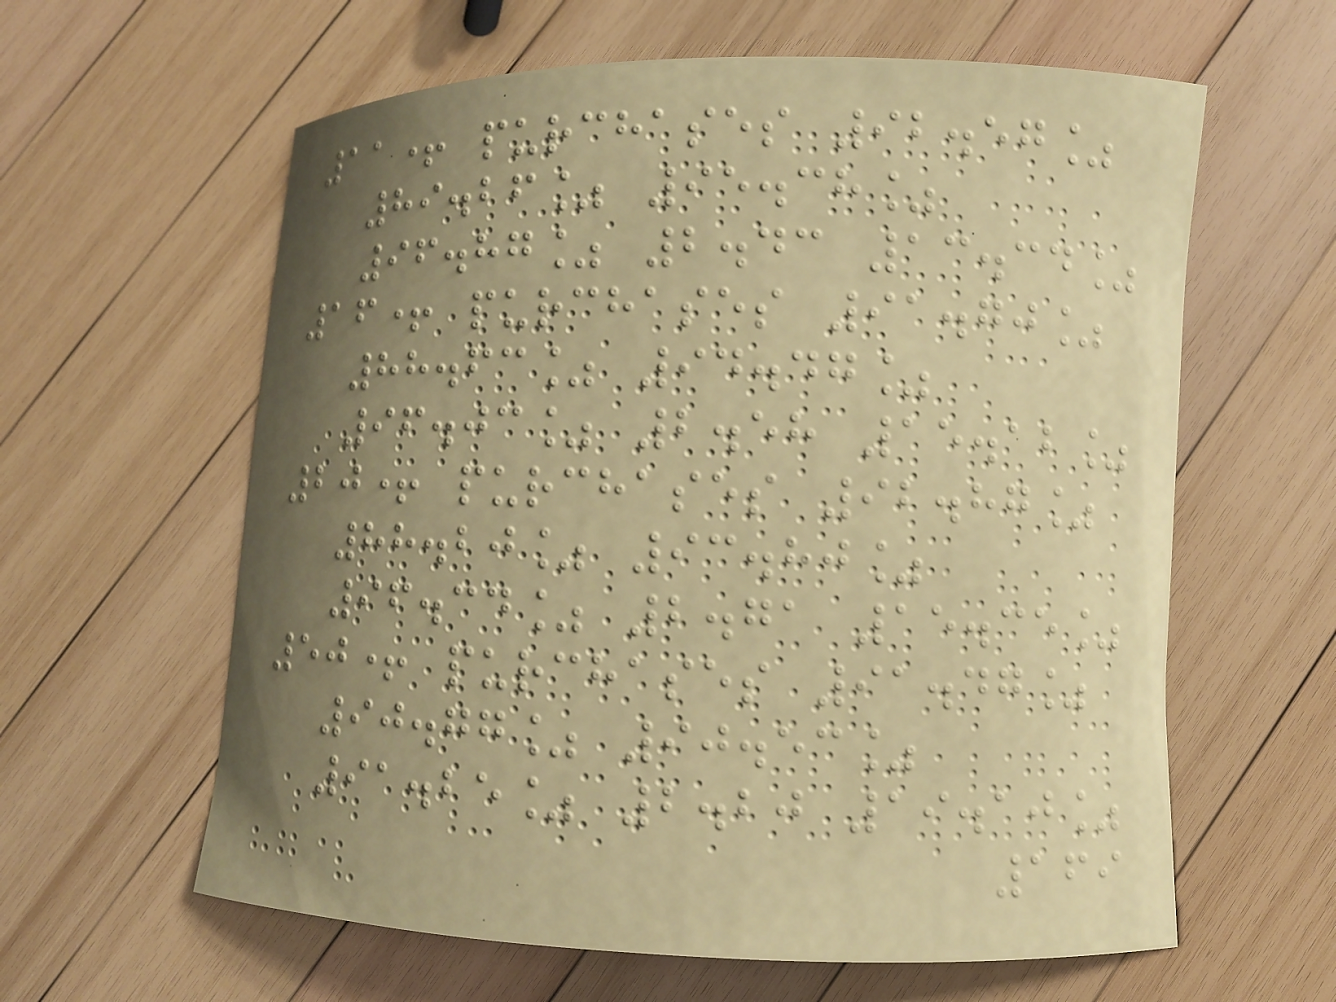11+ purchases 92.57%
89.26% 95.38%
96.87% 2.43 13.34%
16+ purchases 91.70%
88.63% 94.47%
96.03% 2.58 15.12%
20+ purchases 92.87%
88.20% 93.80%
96.34% 2.71 15.35%
50+ purchases 91.47%
90.77% 90.53%
91.25% 2.20 19.10%
169
